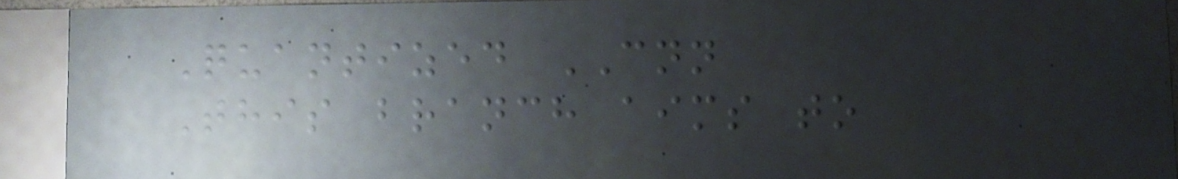Quantized CNN
This branch aims to
